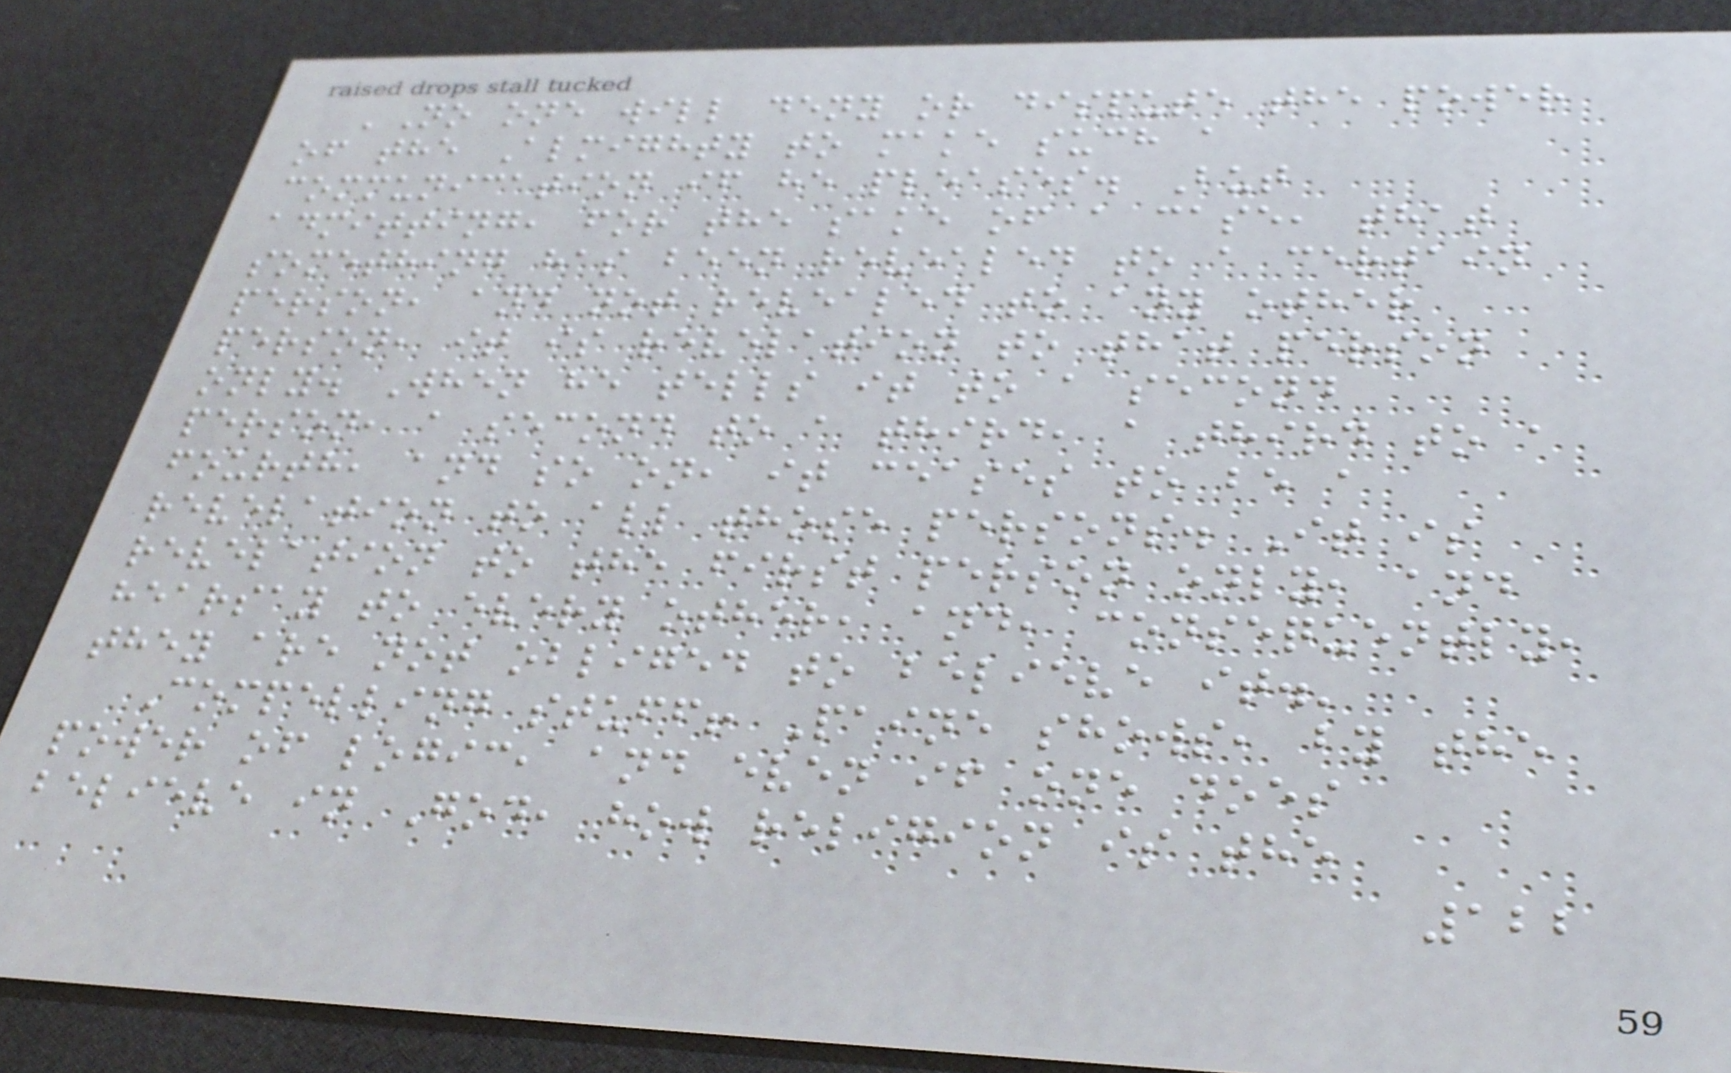'No one will deny or dispute the power
of the Almighty to make such a
communication if he pleases. But
admitting, for the sake of a case, that
something has been revealed to a certain
person, and not revealed to any other
person, it is revelation to that person
only. When he tells it to a second
person, a second to a third, a third to a
fourth, and so on, it ceases to be a
revelation to all those persons. It is
revelation to the first person only, and
hearsay to every other, and, consequently,
they are not obliged to believe it.'
Compelling stuff! Paine shows, by the
power of logic, and even if one does
believe in God, how religion is the
122
